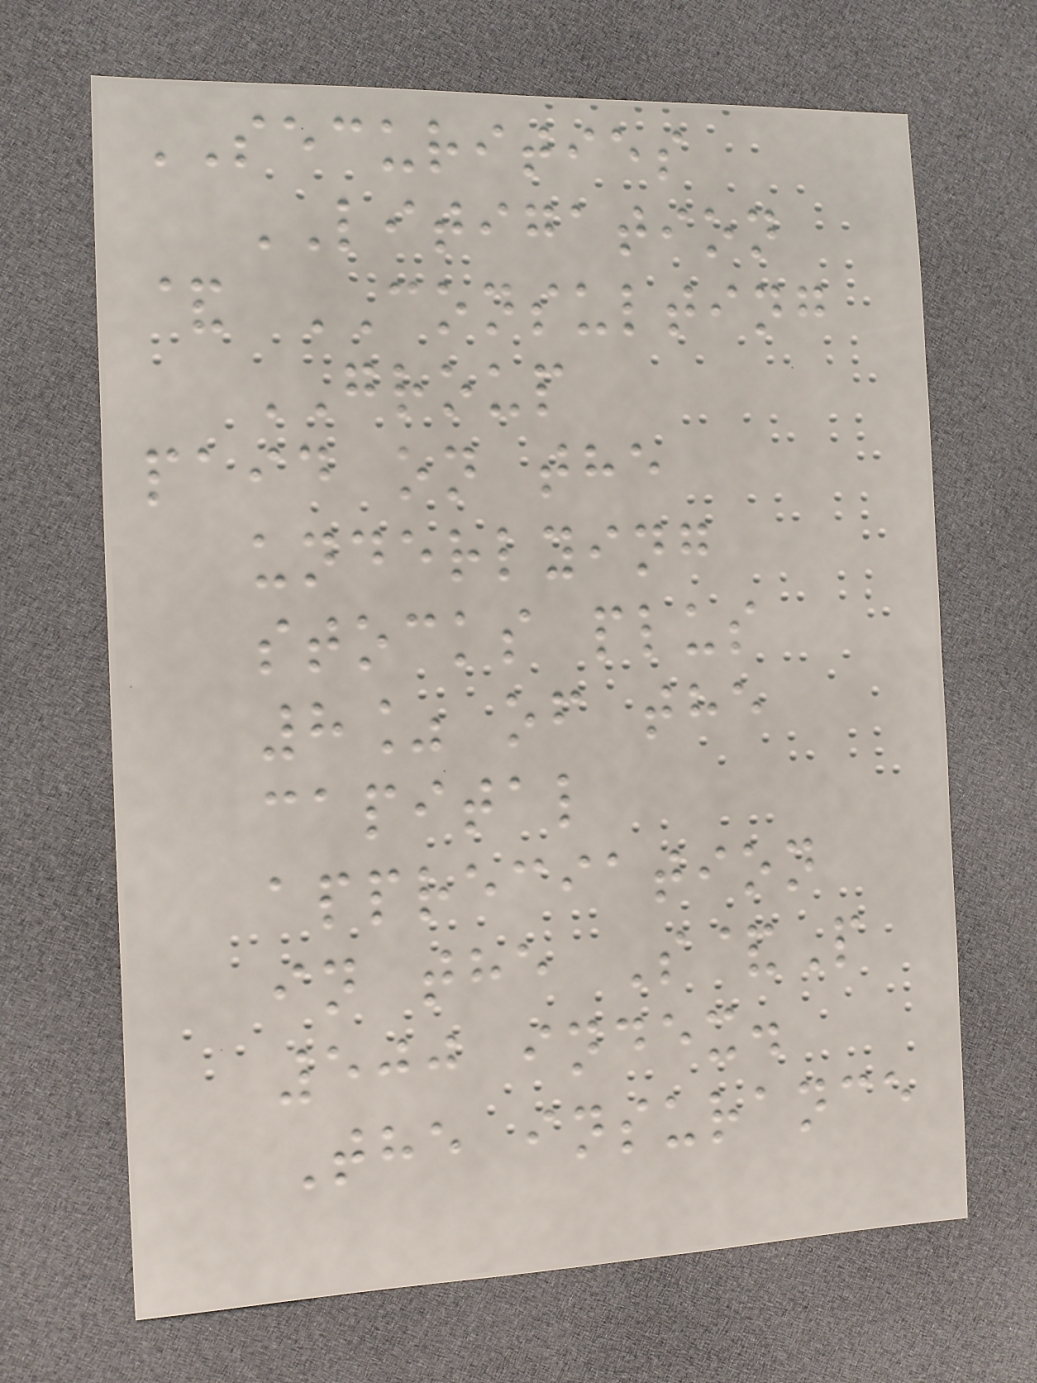SECURITIES
LITIGATION
& CONSULTING
GROUP
paid on the
underlying
stocks plus
8% of the
capital
appreciation
in the S&P
500 index.
The insurance
